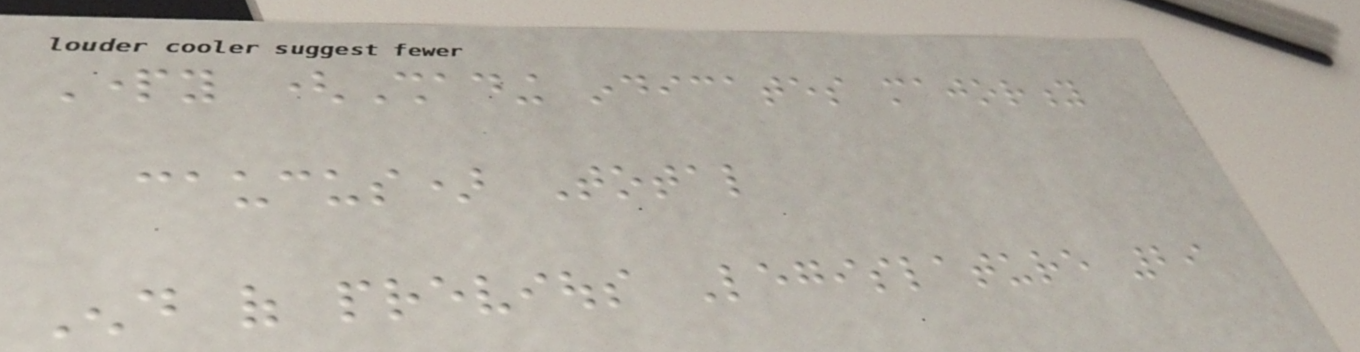Party (Shading indicates majority
caucus) Total
End of previous Legislature 29
